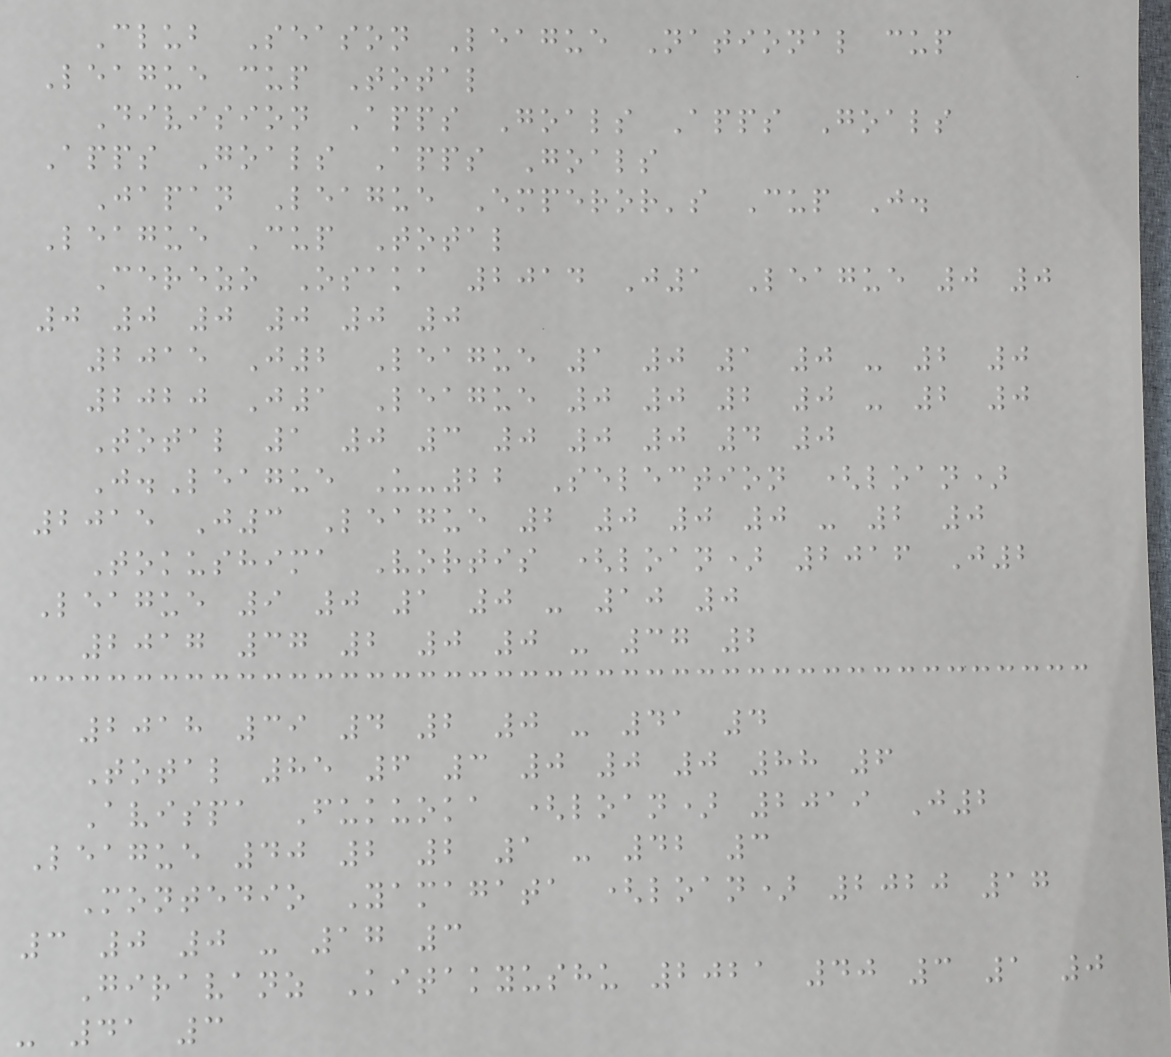Club Season League National cup
League cup Total
Division Apps Goals Apps Goals
Apps Goals Apps Goals
Japan League Emperor's Cup J.
League Cup Total
Cerezo Osaka 2014 J1 League 0 0
0 0 0 0 0 0
2015 J2 League 1 0 1 0 - 2 0
2020 J1 League 0 0 2 0 - 2 0
Total 1 0 3 0 0 0 4 0
J.League U-22 Selection (loan)
2015 J3 League 2 0 0 0 - 2 0
Tokushima Vortis (loan) 2016 J2
League 9 0 1 0 - 10 0
2017 37 2 0 0 - 37 2
2018 39 4 2 0 - 41 4
Total 85 6 3 0 0 0 88 6
Avispa Fukuoka (loan) 2019 J2
League 40 2 2 1 - 42 3
Montedio Yamagata (loan) 2020 17
3 0 0 - 17 3
Giravanz Kitakyushu 2021 40 3 1 0
- 41 3
